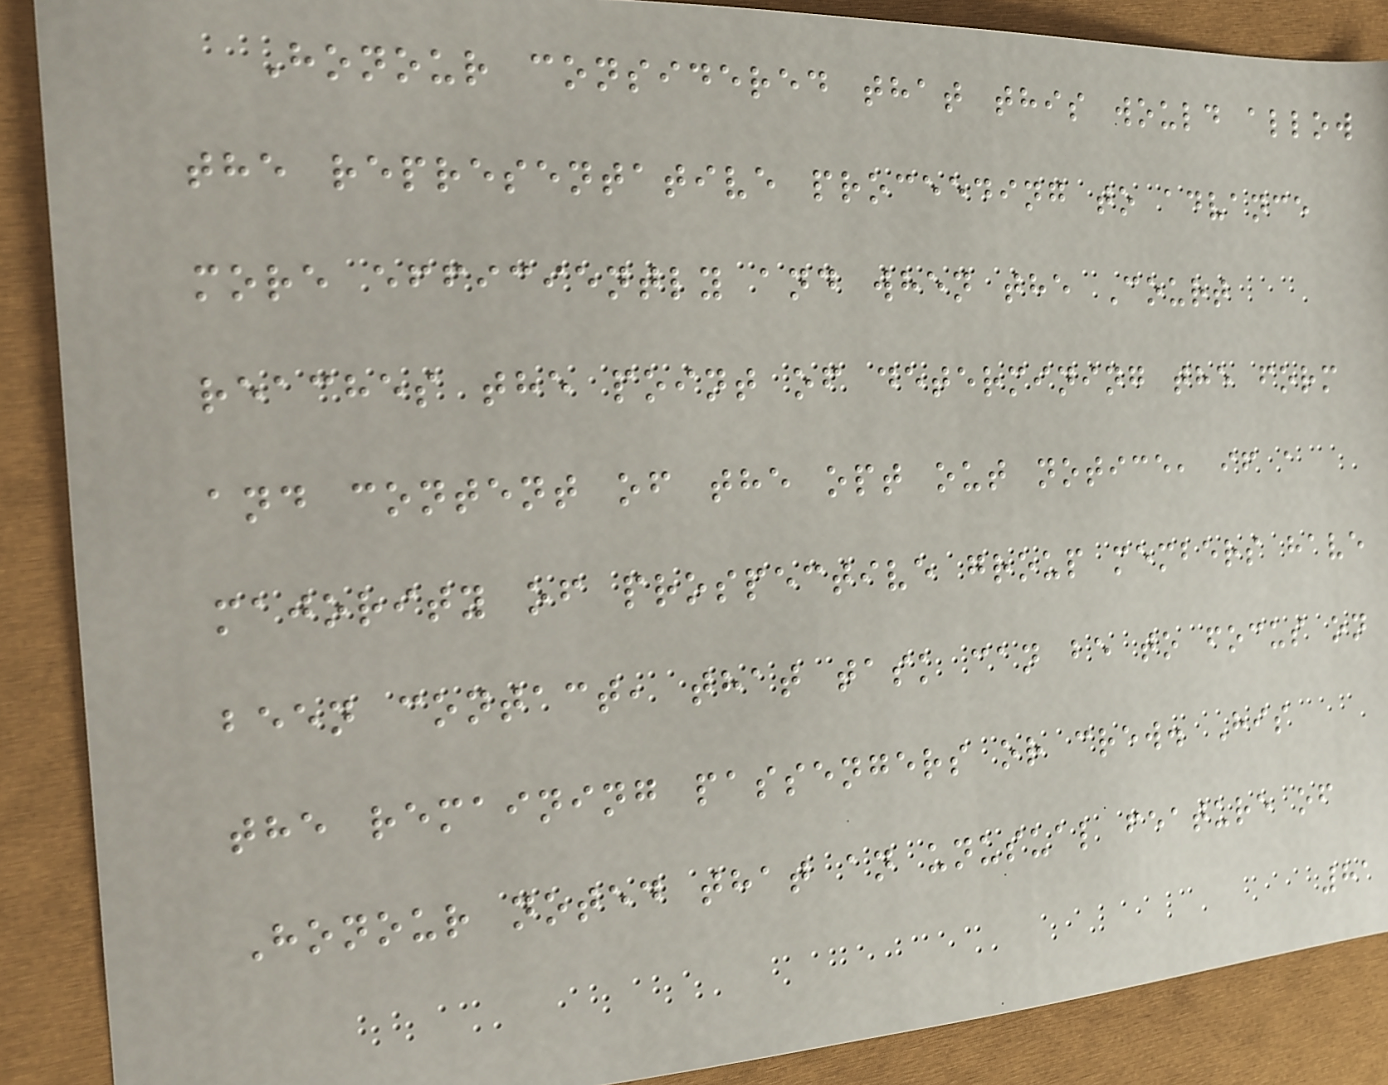Honour considered that this would allow
the representative proceeding to advance
more efficiently and when the Court
reaches the point of determining the form
and content of the opt out notice, if a
majority of prospective group members have
been contact, that task can be to focus on
the remaining passengers or crew. His
Honour noted that an unusual feature of
81
